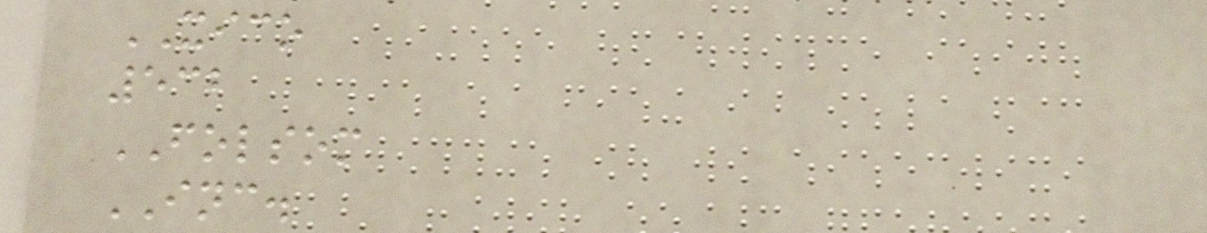XICO
532
FOLSOM
INC.
